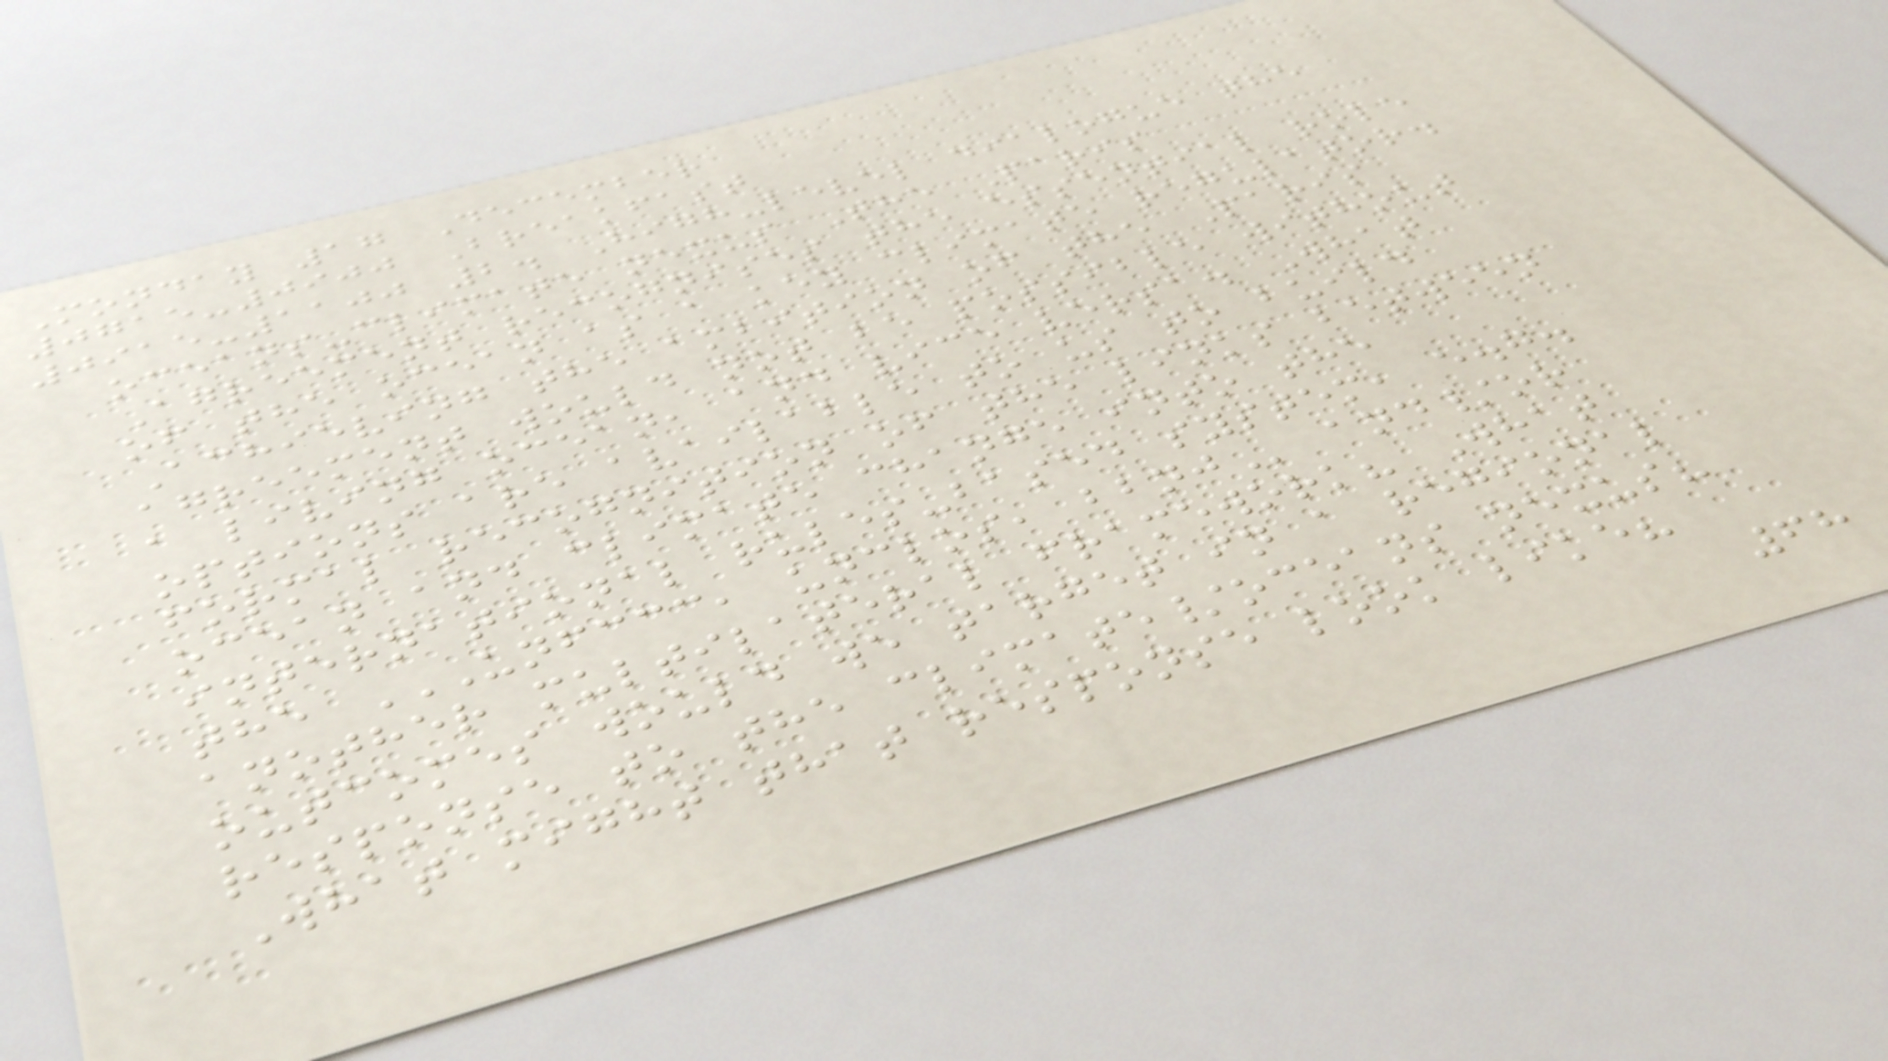Monday 17 December
0715-0900 Breakfast
0915-1100 2. High-level dialogue the
oceans-climate nexus The Paris
Agreement recognises the essential role
of the ocean as a key climate regulator.
Achieving the ambition of the Paris
agreement would not be possible without
a living ocean, and vice versa. What
options are available to us to build
formal recognition of the links between
ocean and climate change into the
international rules-based system, e.g.
the UNFCCC, UNCLOS, BBNJ and/or
another multilateral framework? What
outcomes would we target in a regional
response to the climate/oceans nexus?
What might that response look like?
68
